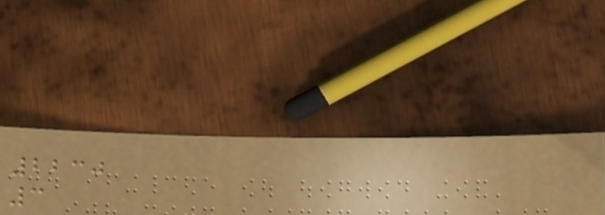2230
3
